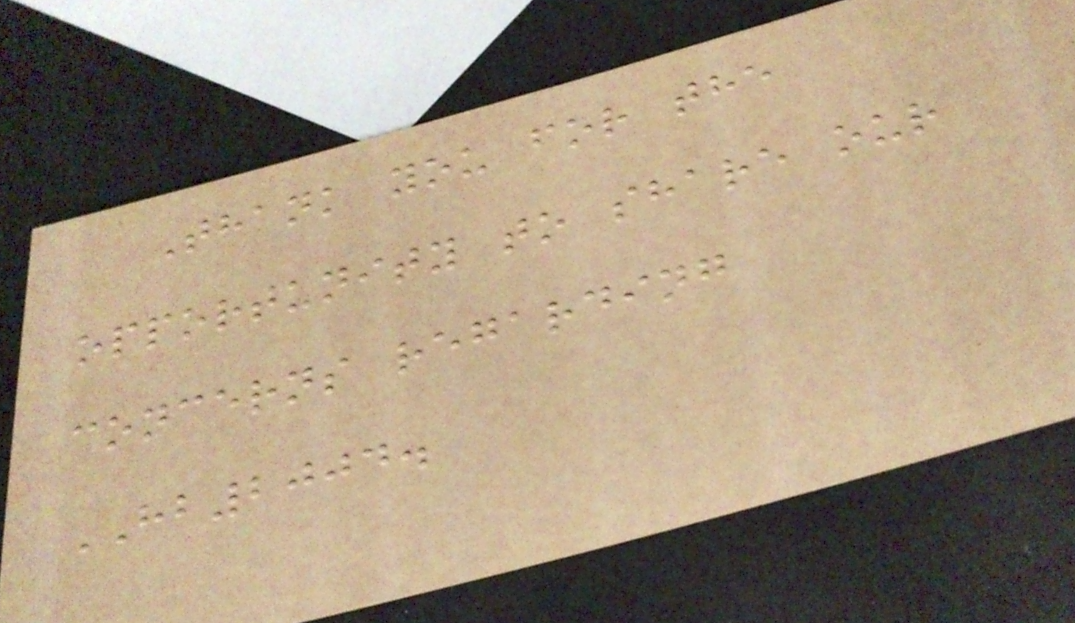Thank you for the
opportunity to share our
concerns regarding
HB2004.
